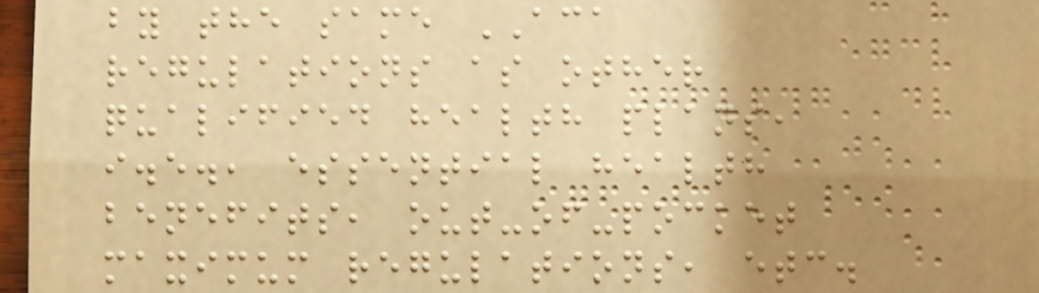by the same ACA
regulations as other
qualified health plans,
i.e., essential health
benefits, out-of-pocket
maximum regulations, etc.
